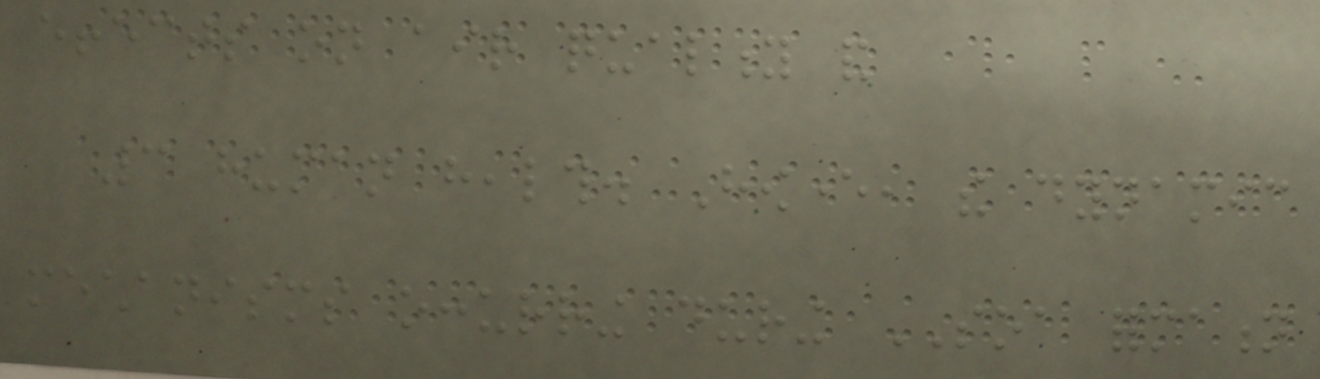effects on air quality and
3 human health. However, the dynamic
mechanisms occurring during SOA formation
